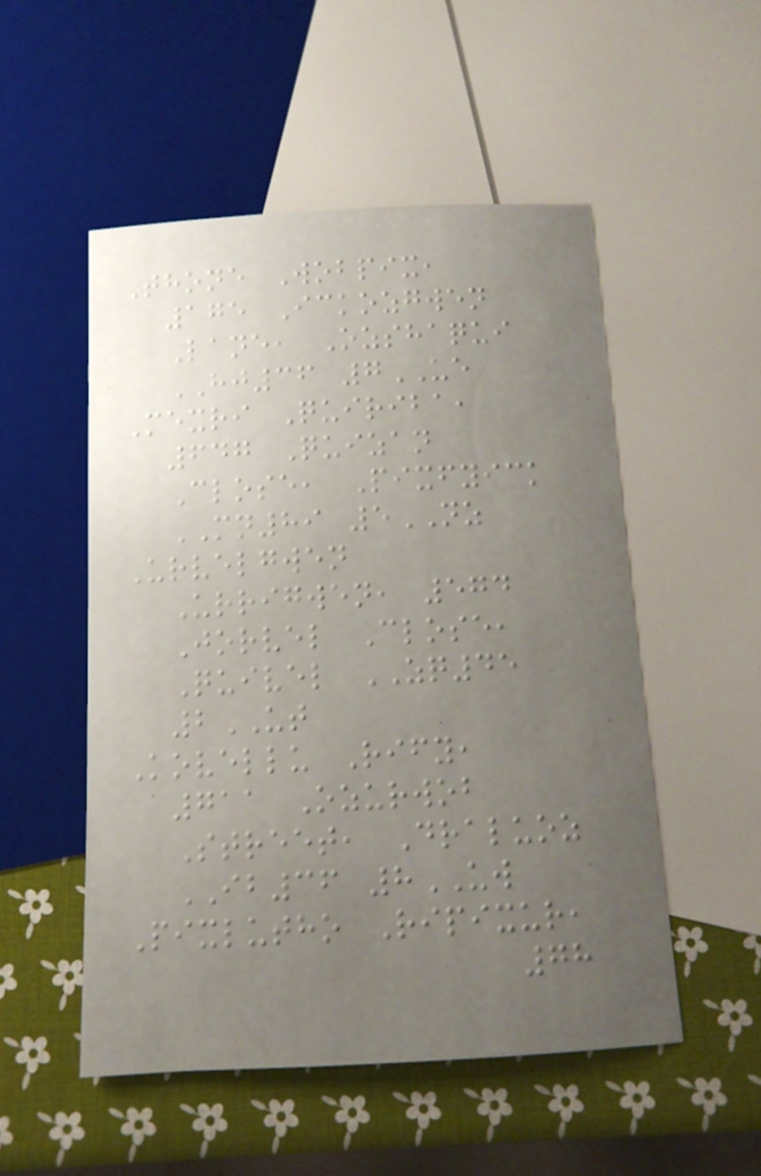Thone Wobpix,
175 Ickozgwen
Lane, Ozshaqui
HJ36 7UE
Mexri Quiriba,
647 Quizan
Close, Pixfyick
MN89 5NZ
Urvelgwen
Urrigwen, 574
Jorvel Close,
Quivel ZQ45
2UT
Kovellu Rify,
711 Ozurwob
Street, Draluoz
IB36 8UW
Pixlutho Ripixur,
78
